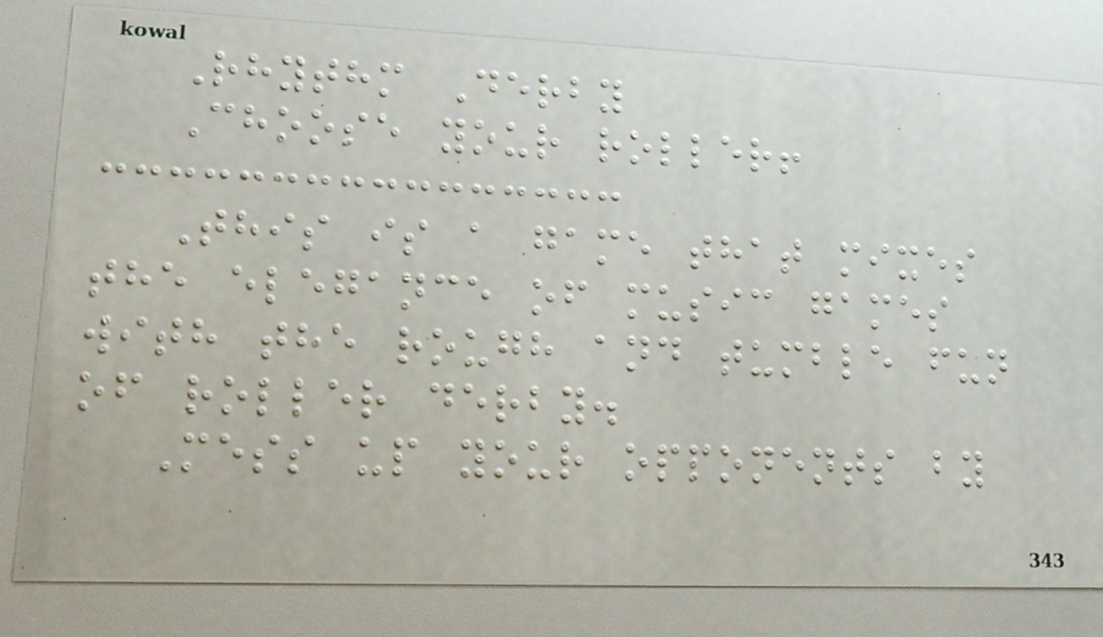Rhythm Derby
Choose your roller!
This is a game that mixes
the elegance of music games
with the rough and tumble fun
of roller derby.
Mess up your opponents by
